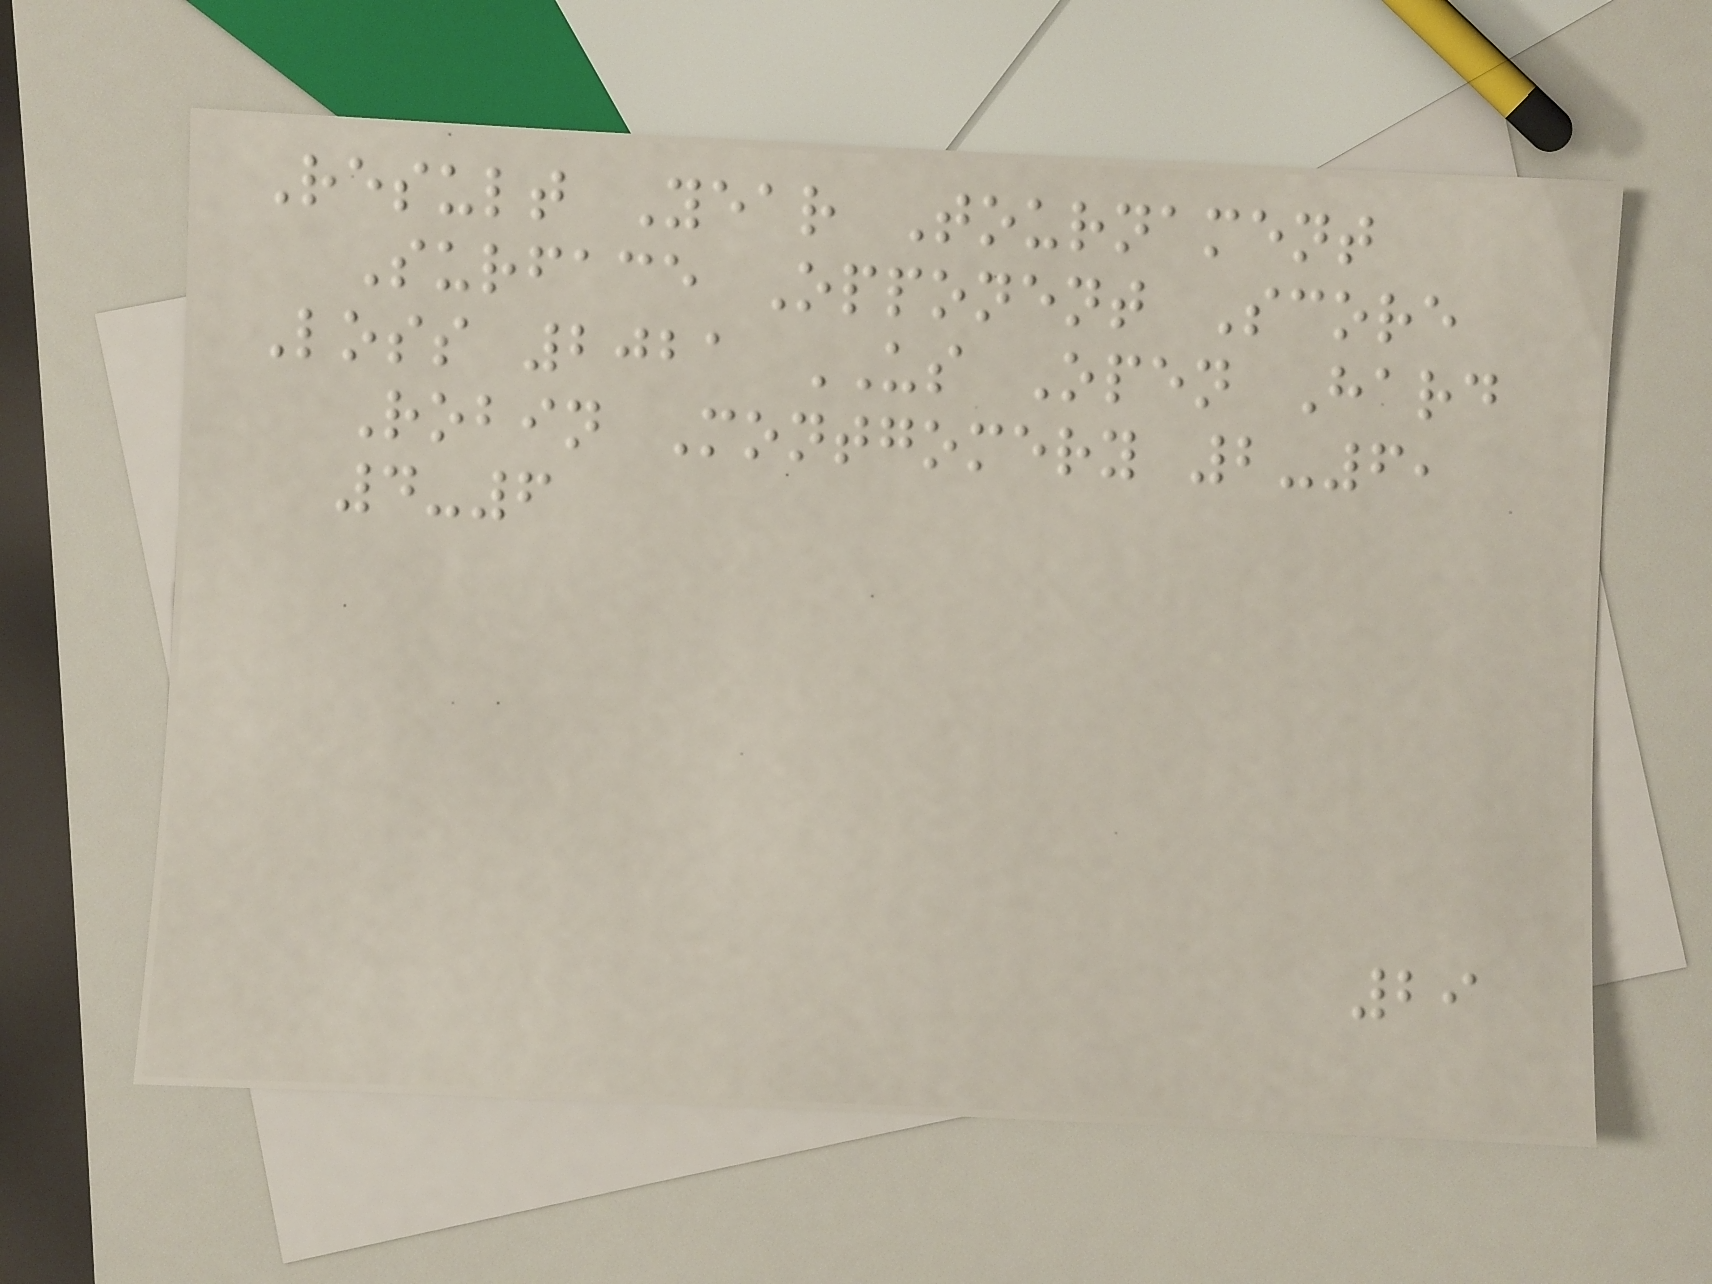Result Year Tournament
Surface Opponent Score
Loss 2021 US Open Hard
Robin Montgomery 2-6,
4-6
29
